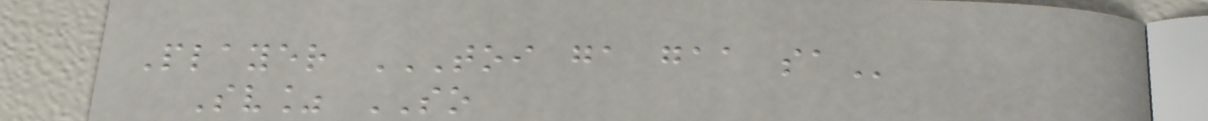Player TOI GA GAA SA
Sv% SO
